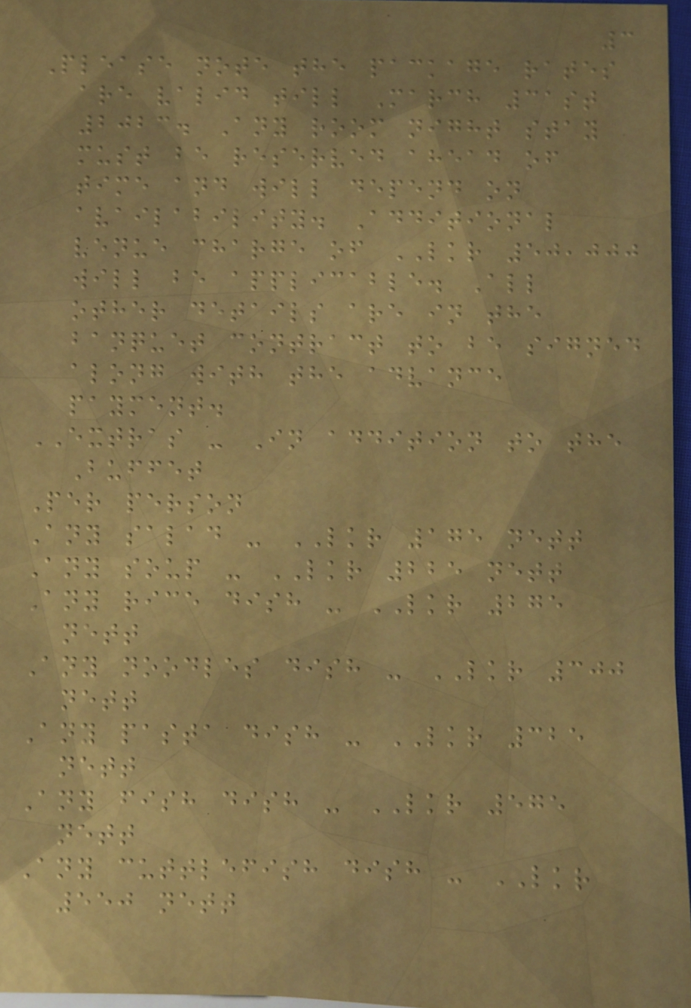3
Please note the package rates
are valid till March 31st
2023. Any room night stay
must be reserved ahead of
time and will depend on
availability. Additional
venue charge of LKR 50,000
will be applicable. All
other details are in the
banquet contract to be signed
along with the advance
payment.
EXTRAS - In addition to the
Buffet
Per person
Any salad - LKR 175 nett
Any soup - LKR 225 nett
Any rice dish - LKR 275
nett
Any noodles dish - LKR 300
nett
Any pasta dish - LKR 325
nett
Any fish dish - LKR 575
nett
Any cuttlefish dish - LKR
550 nett
